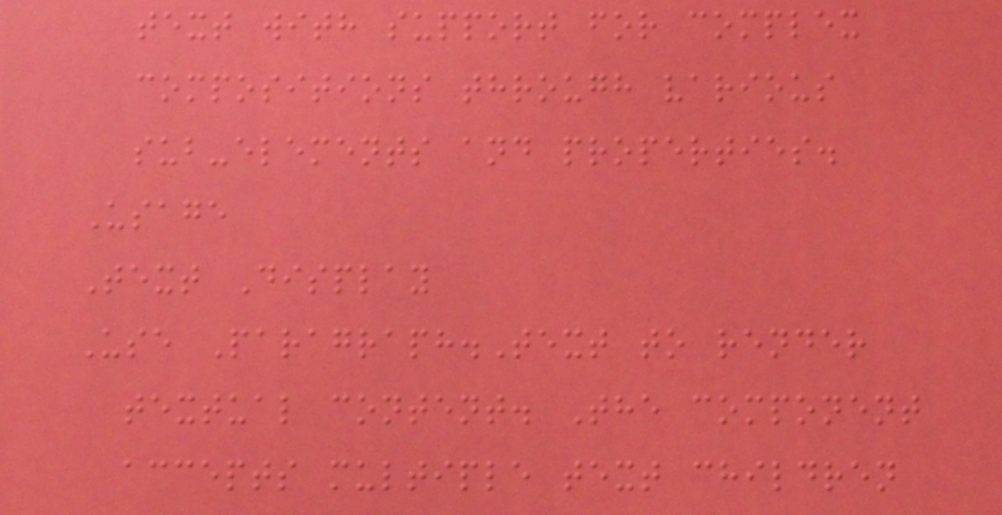text with support for complex
compositions through various
sub-elements and properties.
Usage
Text Display
Use Paragraph.Text to render
textual content. The component
accepts multiple text children
